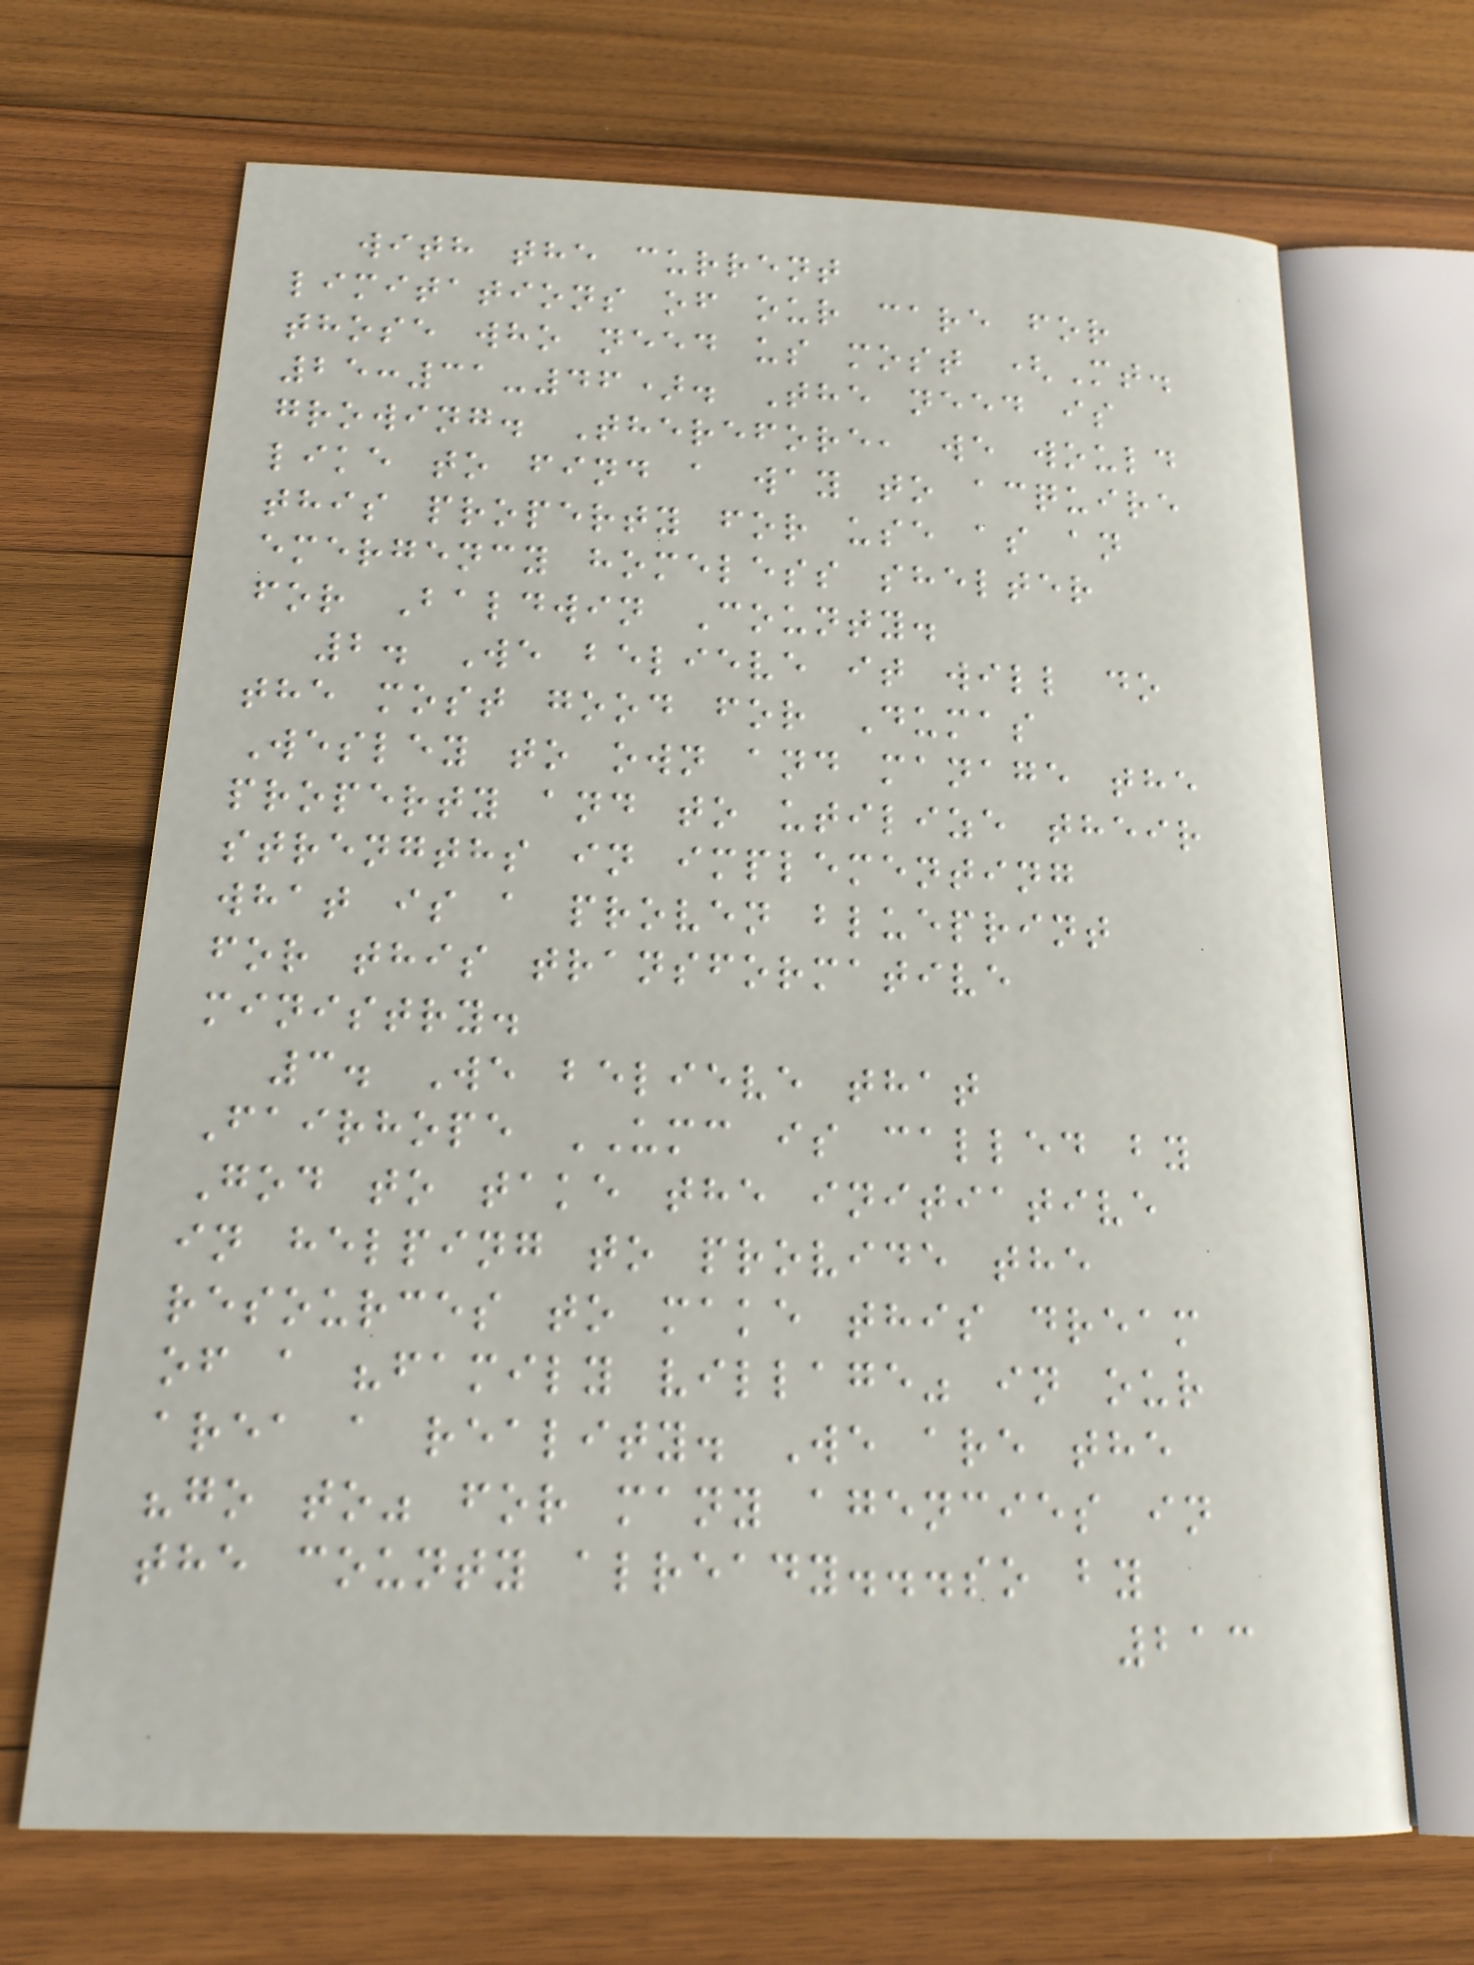with the current
limitations of our care for
those who need us most (Mt.
25:31-46). The need is
growing. Therefore, we would
like to find a way to acquire
this property for use as an
emergency homeless shelter
for Baldwin County.
2. We believe it will do
the most good for Dumas
Wesley to own and manage the
property and to utilize their
strengths in implementing
what is a proven blueprint
for this transformative
ministry.
3. We believe that
Fairhope UMC is called by
God to take the initiative
in helping to provide the
resources to make this dream
of a "family village" in our
area a reality. We are the
"go to" for many agencies in
the county already...so by
213
